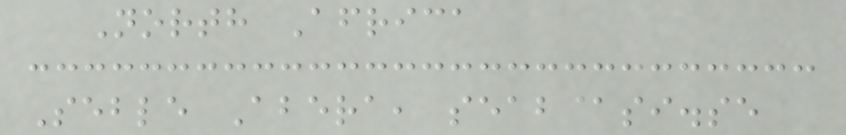North Africa
Seble Abera, seab@si.se
